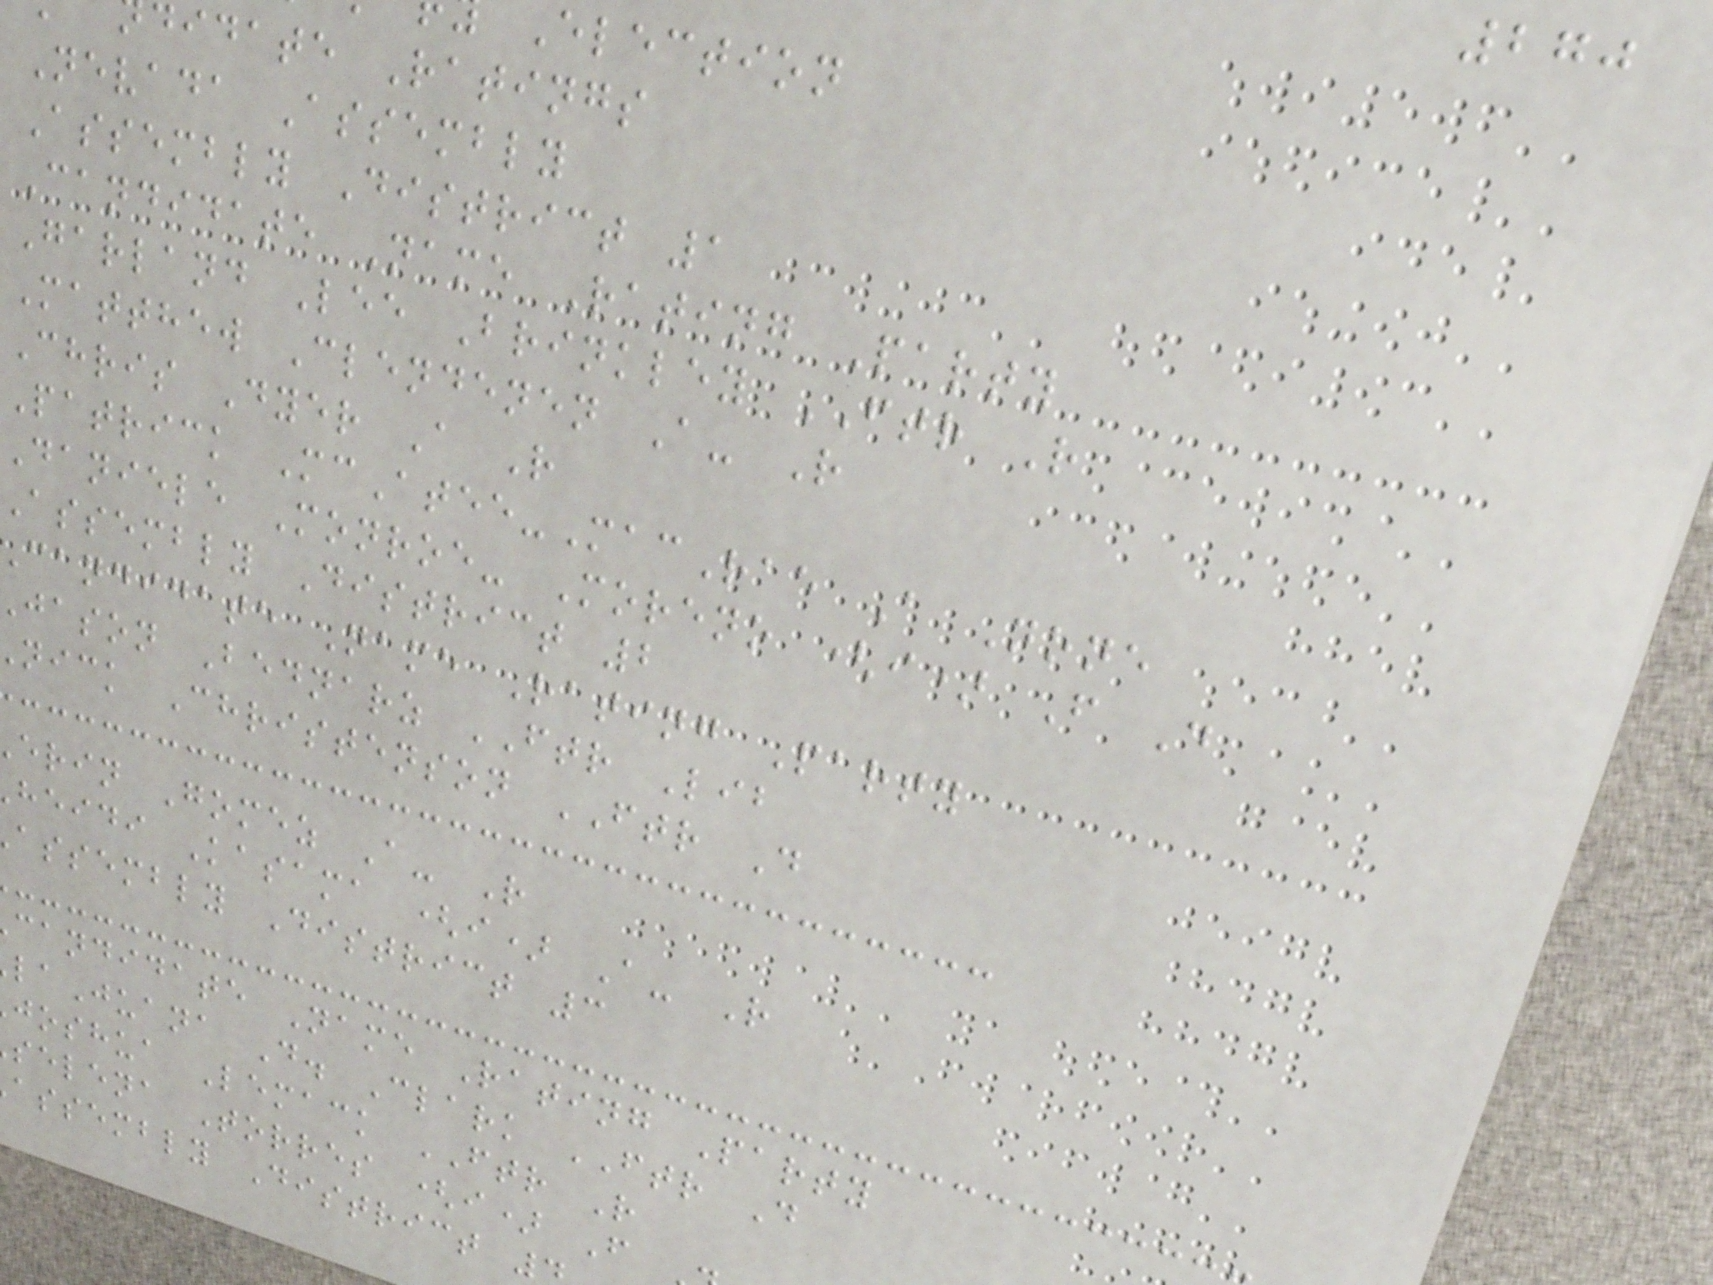270
Election
didate Ratings
Nevada Assembly
Assembly District 1
Candidate Name Rating Party
Garland Lee Brinkley FTR R
Matthew Clendenen A- R
Chris Dyer A R
Patrick McAtee-MacRae A None
Daniele Monroe- Moreno (i) F D
Assembly District 2
candidate Name Rating Party
jason Bednarz FTR Lib
nick Christenson FTR D
erin Gomez A- R
heidi Kasama (i) A- R
assembly District 3
candidate Name Rating Party
aJuana D. Clark FTR D
joshua Lemack FTR R
selena Torres (i) F
assembly District
